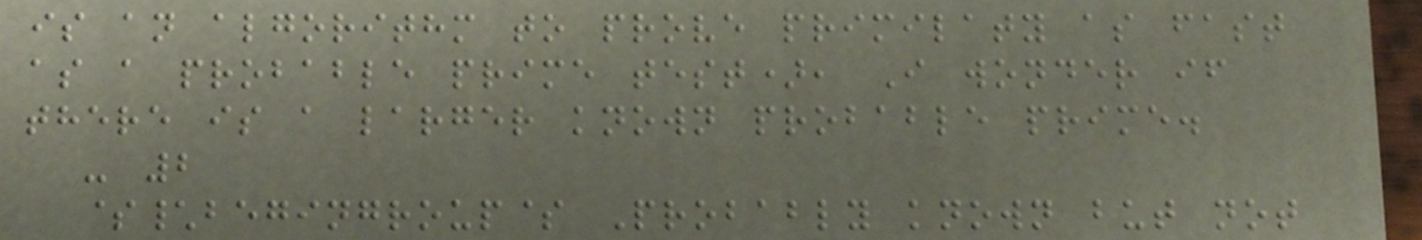is an algorithm to prove primilaty as fast
as a probable prime test), I wonder if
there is a larger known probable prime.
- 2
$\begingroup$ Probably known but not
